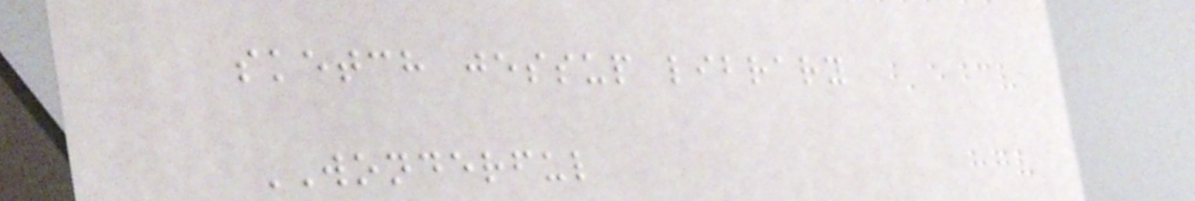sketch jessup library
WONDERFUL
